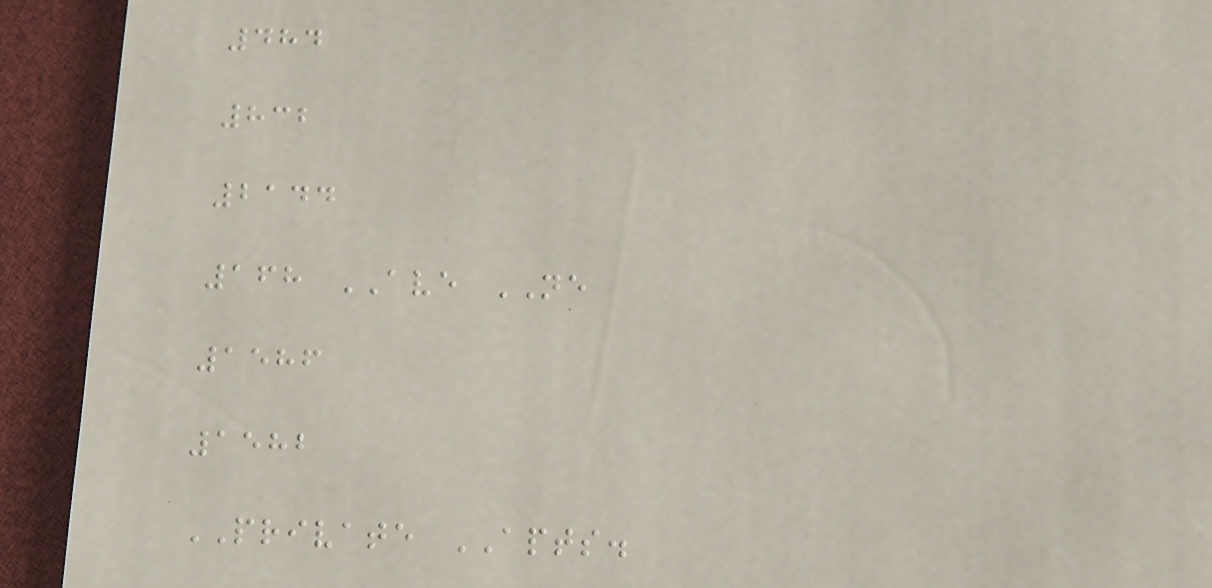484
832
2144
168 AVE NE
1586
1582
PRIVATE APTS.
